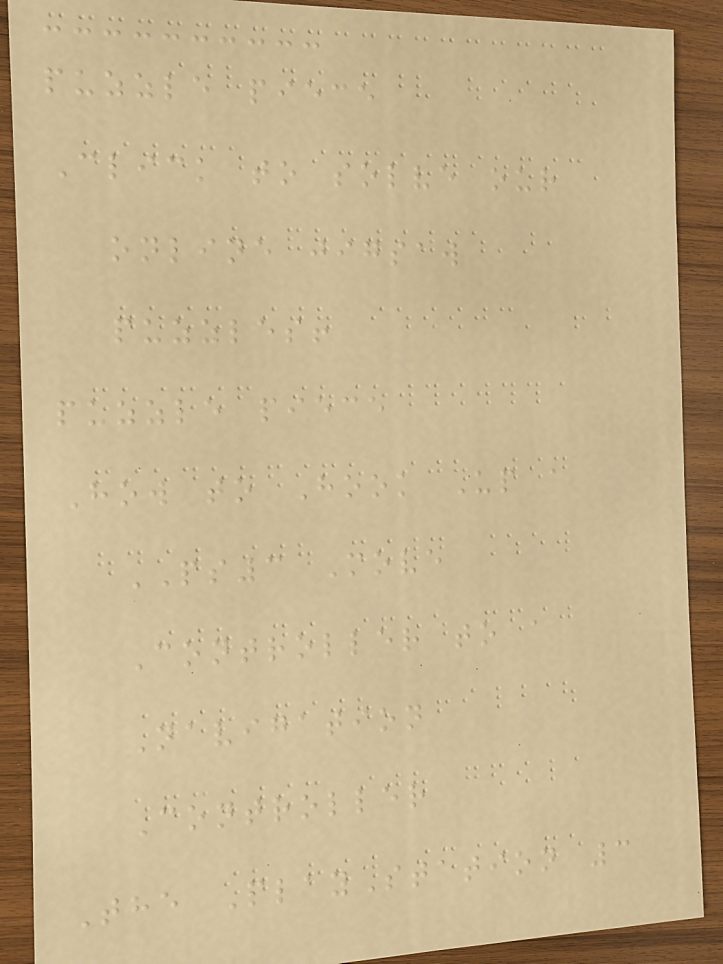puzzle piece
Click to solve our
online jigsaw
puzzles!
puzzle piece
How to Hook Up a
PS3 Move
Controller to a
Navigation
Controller
The PlayStation 3
